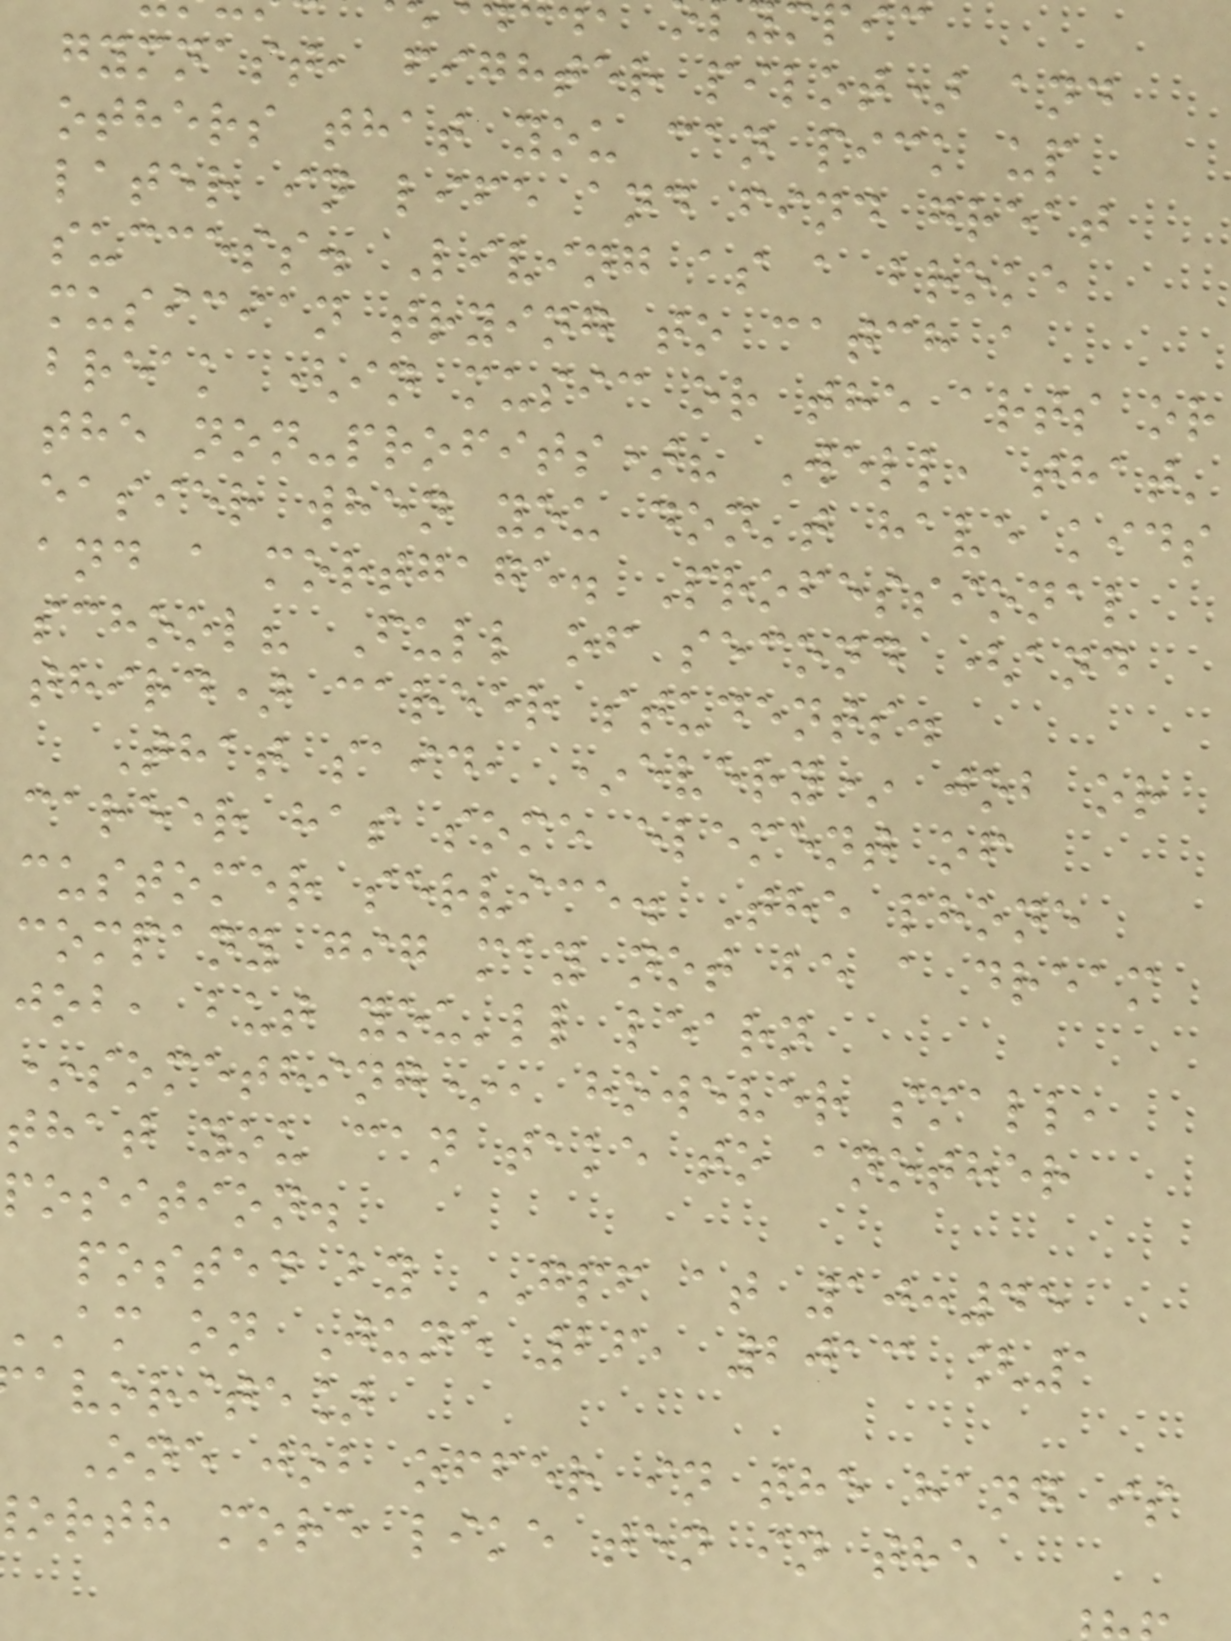gymnast, fighter pilot) and
others that you can pick up
later in life and find great
success. Living as a broke
musician trying to catch a
break (in music or the arts or
the non-profits)? Well, that'
easier when you don't have kids
and a mortgage. Professional
school? Full of second (and
third) career students.
That said, *every* job or
career has some element of
customer service. The phone
company gig may not be a dream
job, but you'll learn
*something*, however small,
that you can take to another
position.
posted by GPF at 10:45
am on June 26, 2013 [1
avorite]
One job offer in the hand is
orth more like ten in the
